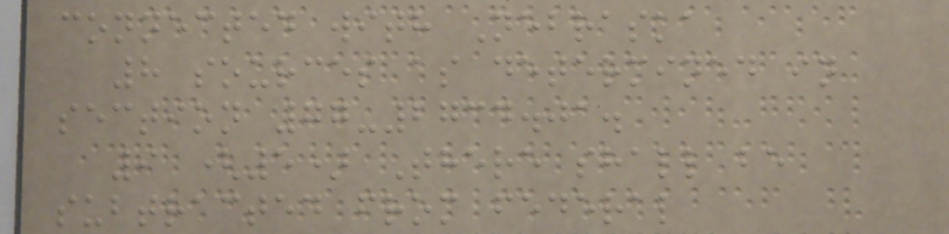connected with Nebraska
8 sources as determined in
section 77-2734.01.
9 (5) There shall be
subtracted from federal
